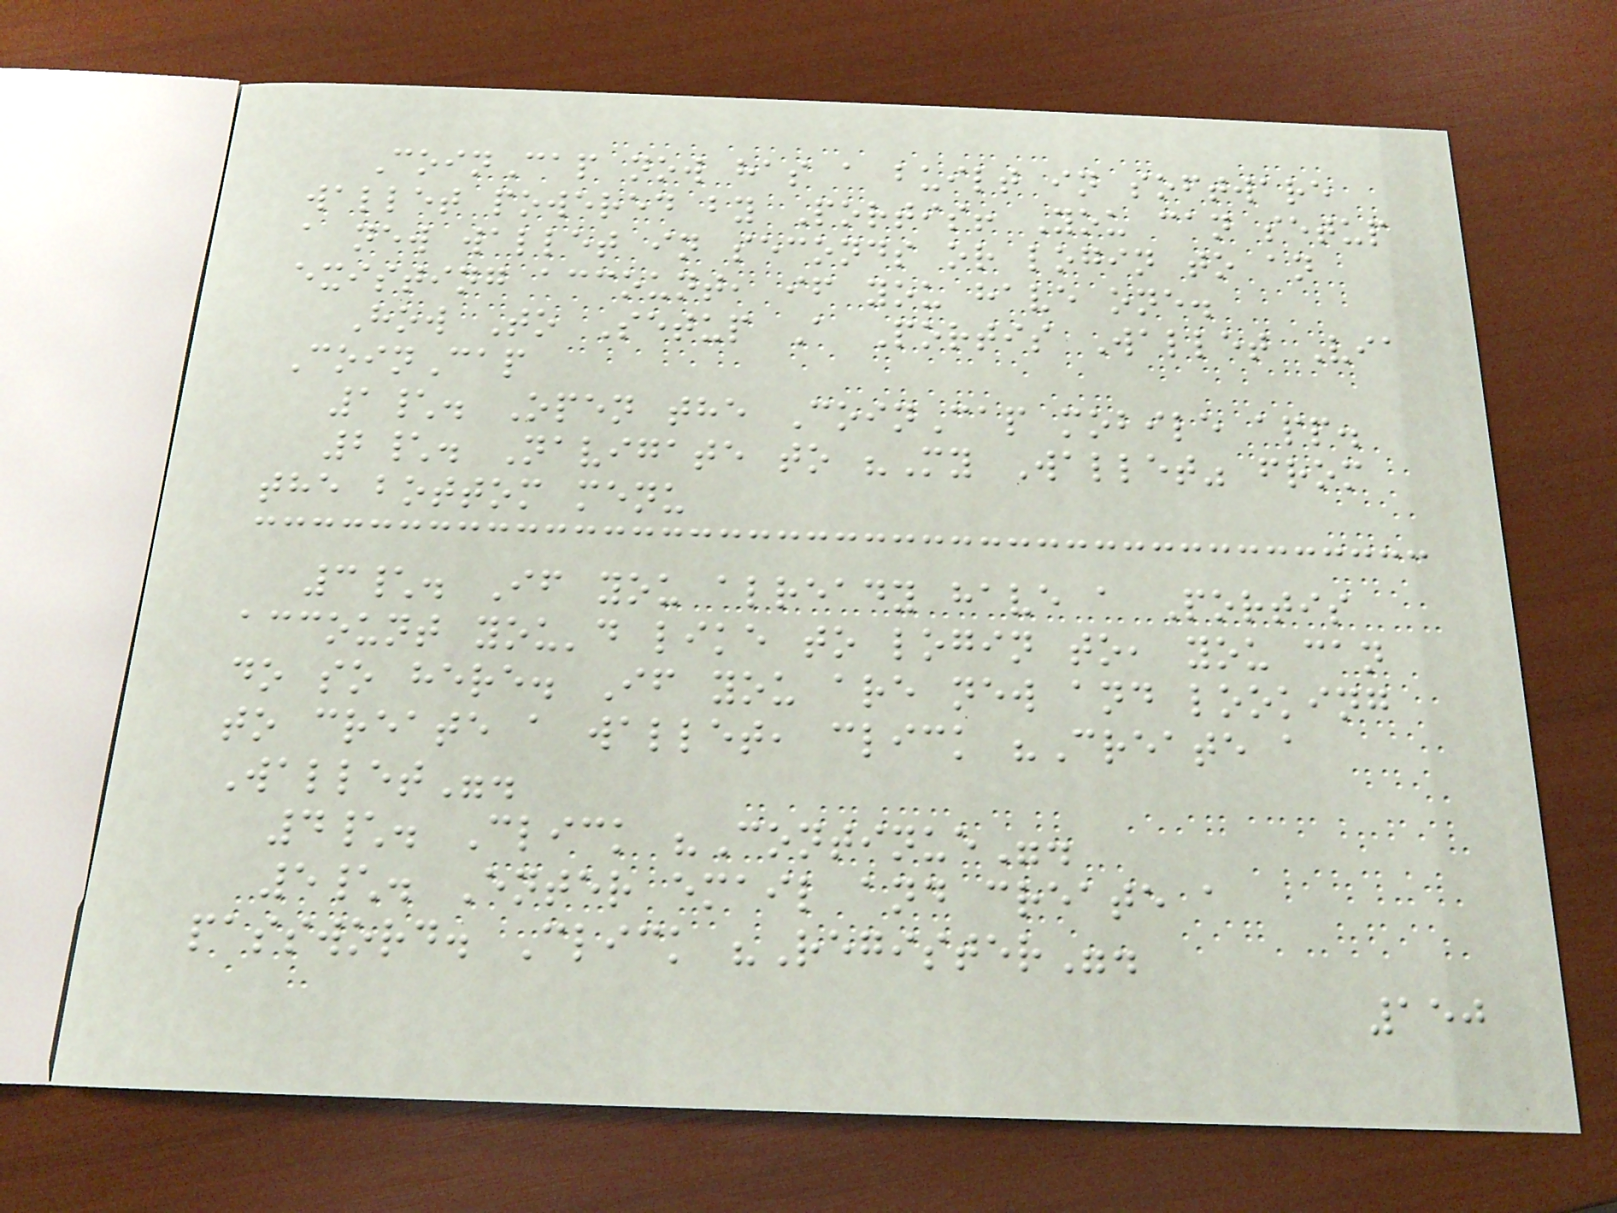CoinCap now has a built in software
wallet powered by Portis! You can setup
a new wallet in seconds or login to an
existing account, if you have one.
How To Setup A Portis Wallet Via
CoinCap
1\. Open the CoinCap mobile app.
2\. Navigate to "My Wallet" from
the bottom menu
3\. If you already have a Portis
account you'd like to login to, you can
do so here. If you are new and looking
to create a wallet, click "Create a
Wallet".
4\. Click "Continue".
5\. Enter email and create a
password. Click "Register".
150
